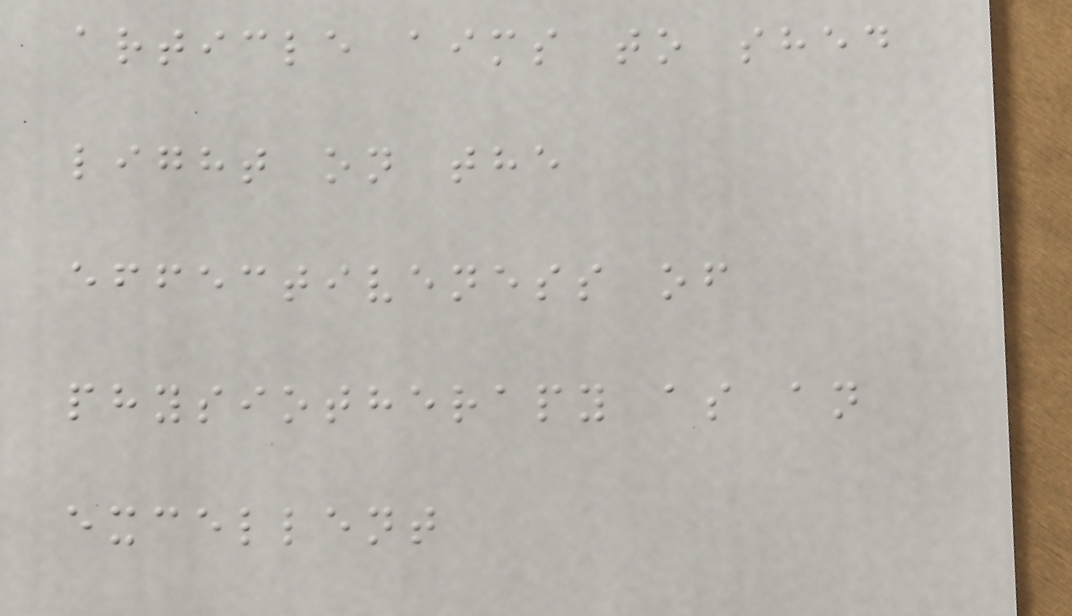article aims to shed
light on the
effectiveness of
physiotherapy as an
excellent
